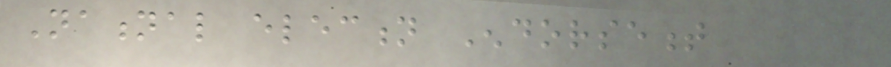National election Endorsement
